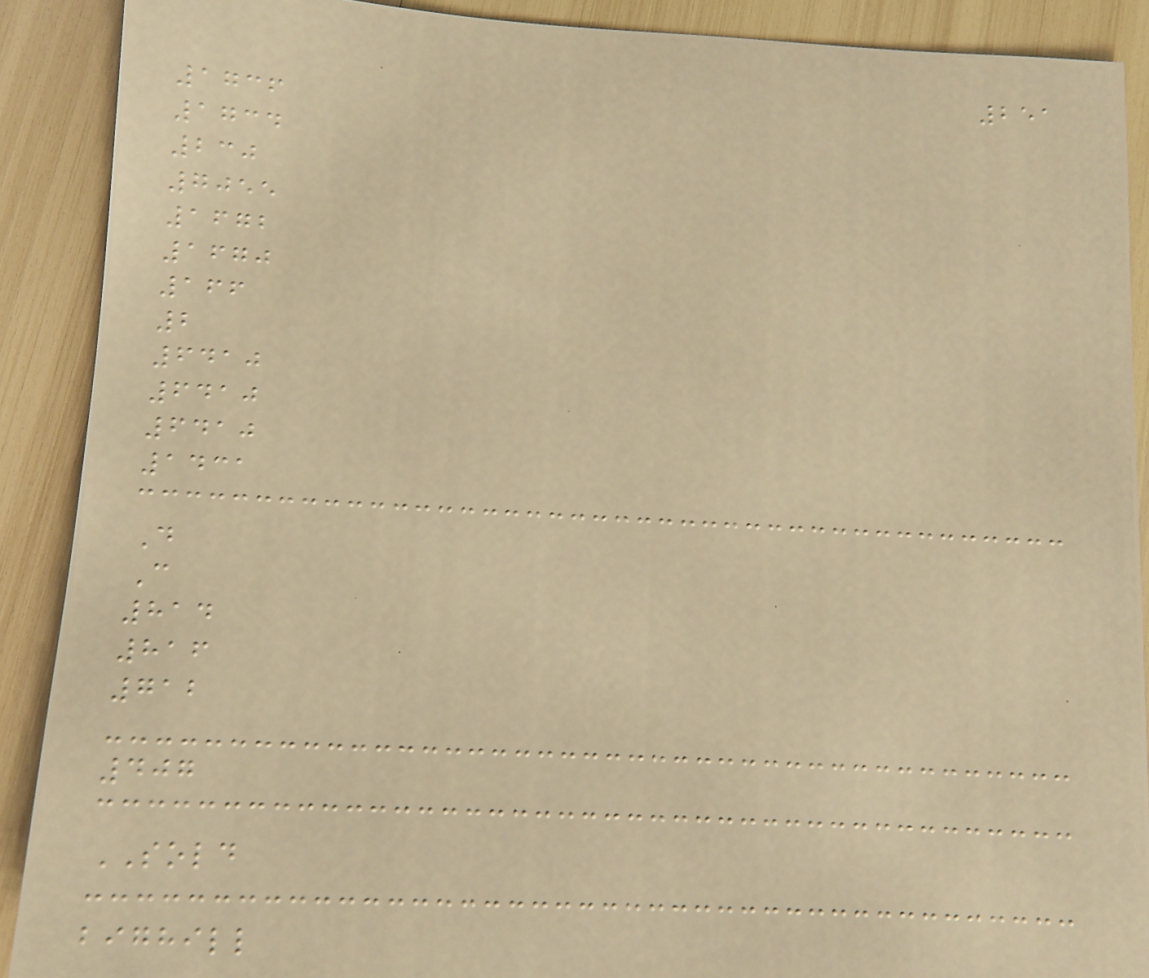251
1736
1734
230
7055
1672
1670
166
2
6410
6410
6410
1431
D
C
814
816
712
407
SOLD
bighill
